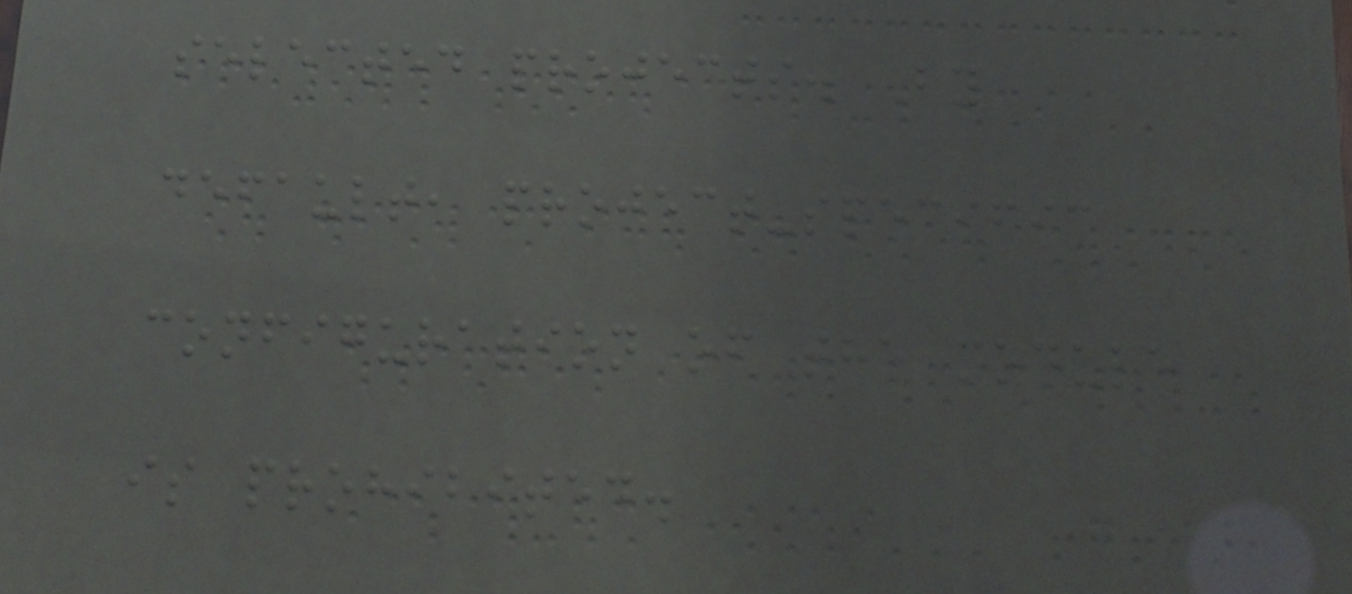selected projects. By
default, project-specific
configuration of the module
is prohibited.
